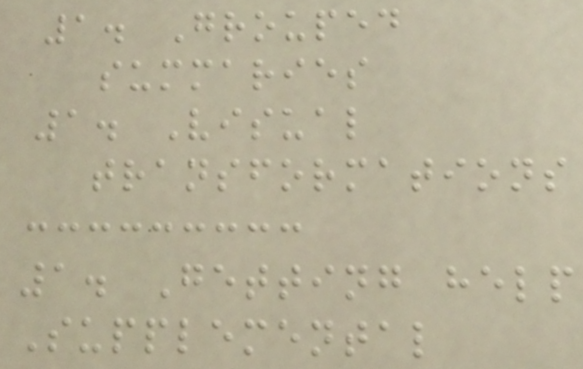1. Grouped
summaries
1. Visual
transformations
1. Getting help
Supplemental
